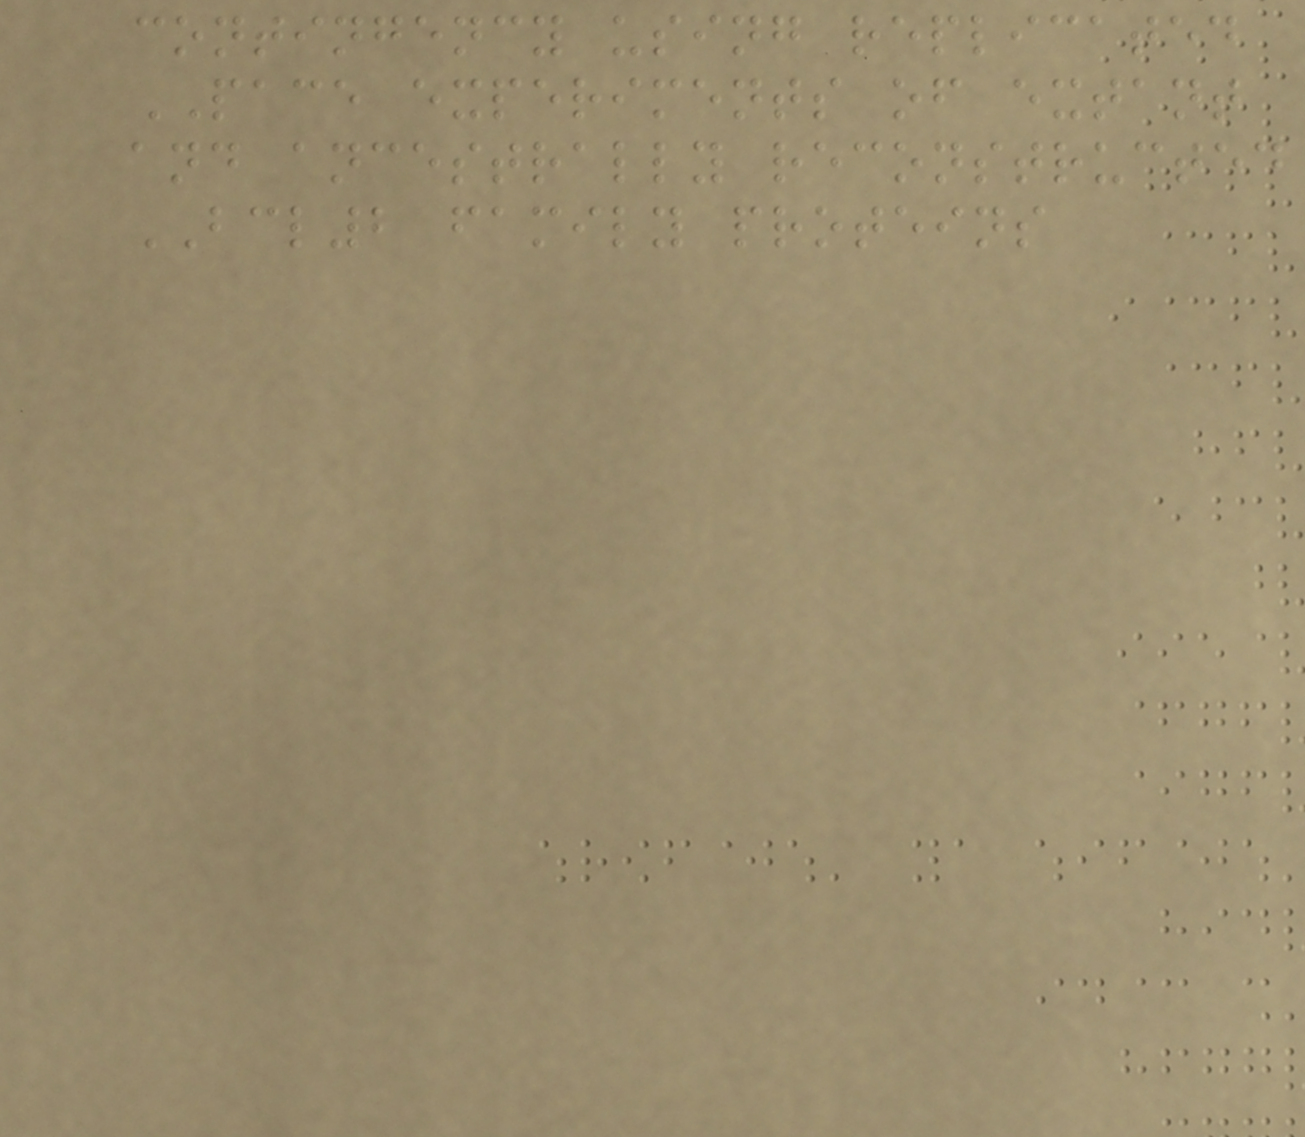contingency using replicated
PACE experiments of extant
and ancestrally reconstructed
BCL2 family proteins
